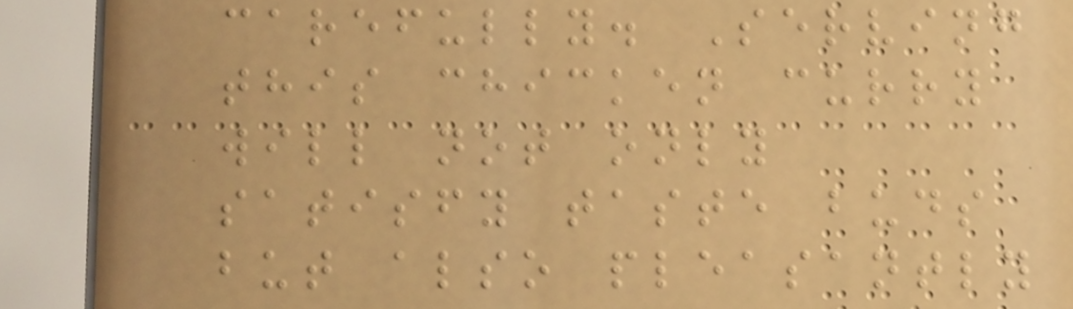carefully. Serving
this chicken curry
will not only
satisfy taste buds
but also pleasantly
